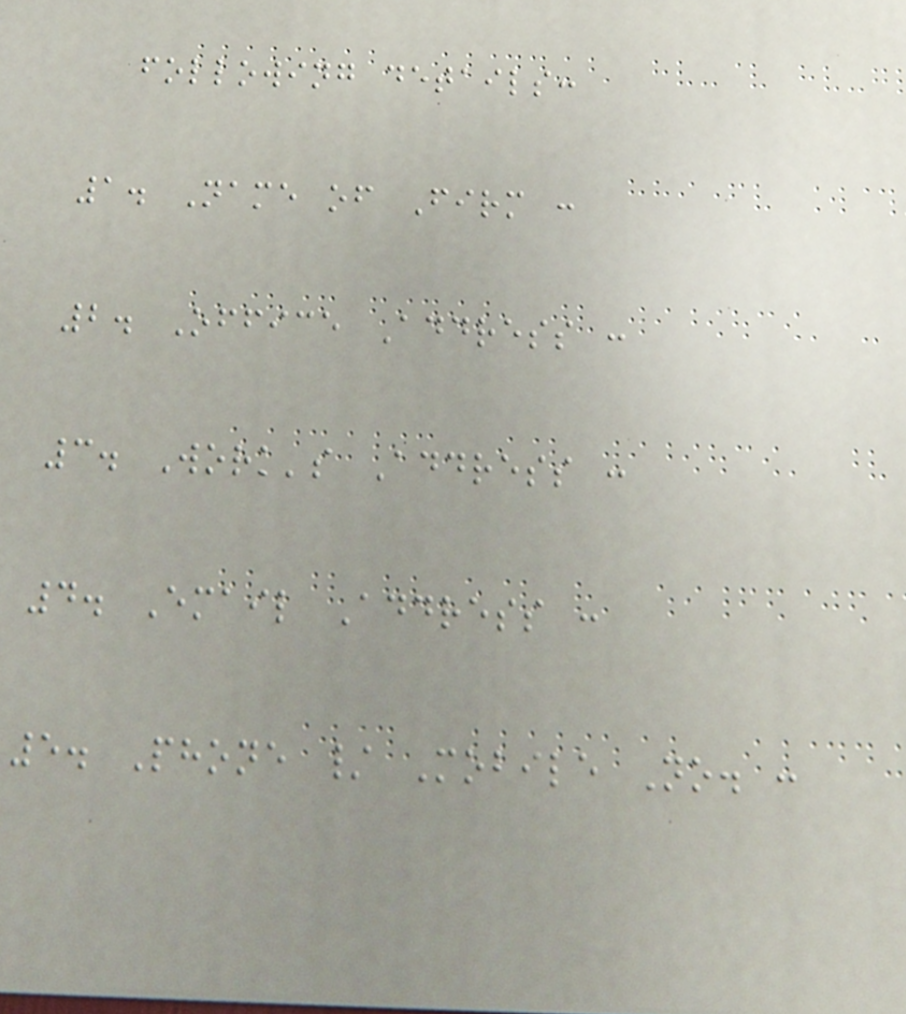following details:
1. Name of Firm :
2. Office Address :
3. Work's Address :
4. Email Address :
5. Phone / Mobile No. :
